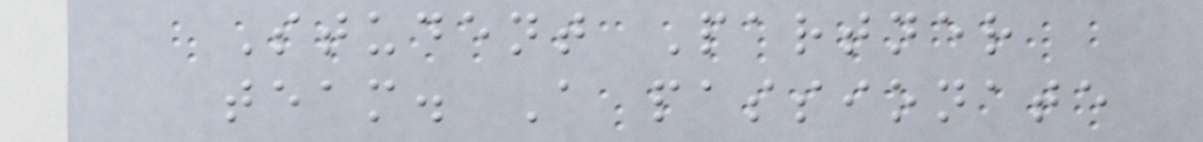Student Partner
team. A passionate
